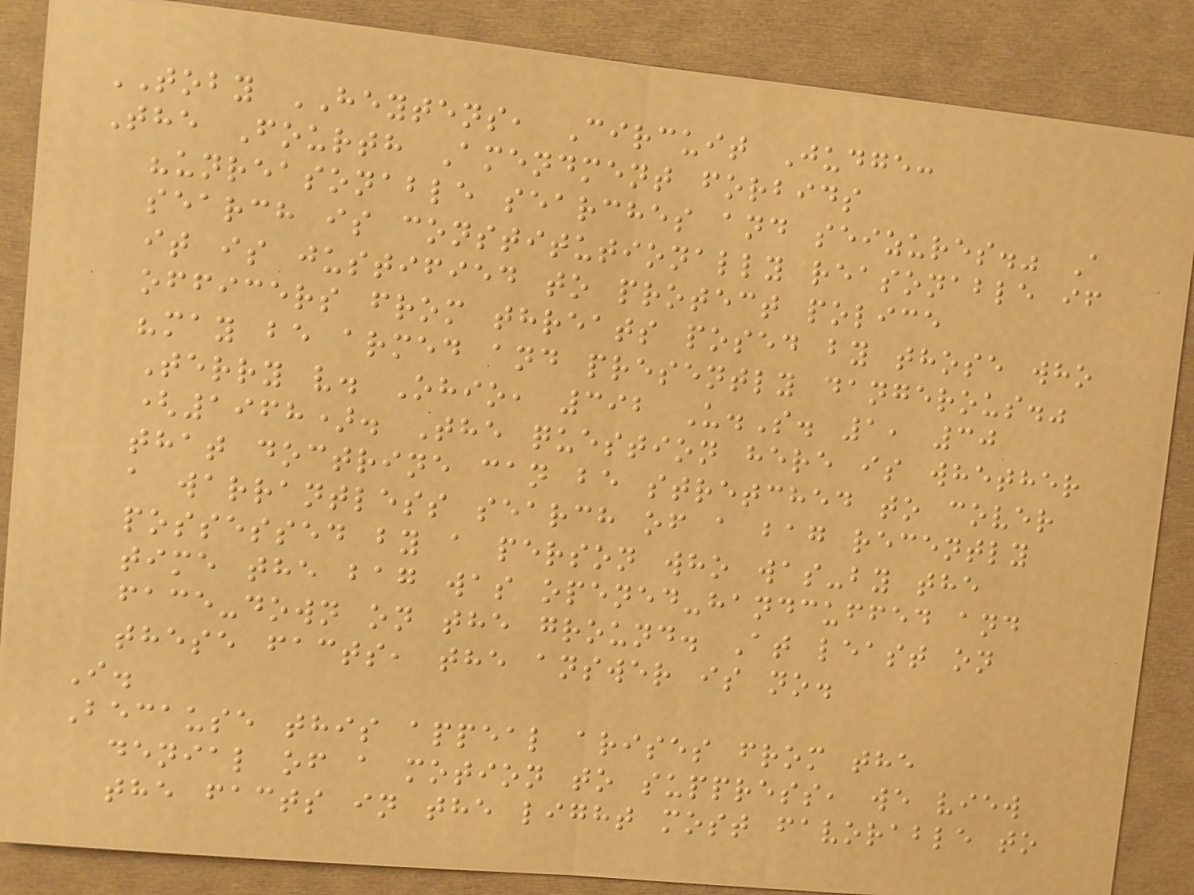TOBY HEYTENS, Circuit Judge:
The Fourth Amendment forbids
"unreasonable searches and seizures." A
search is constitutionally reasonable if
it is justified to protect police
officers from threats posed by those who
"may be armed and presently dangerous."
Terry v. Ohio, 392 U.S. 1, 30
(1968). The question here is whether
that doctrine can be stretched to cover
a warrantless search of a bag recently
possessed by a person who was-by the
time the bag was opened-handcuffed and
face-down on the ground. At least on
these facts, the answer is no.
I.
Because this appeal arises from the
denial of a motion to suppress, we view
the facts in the light most favorable to
